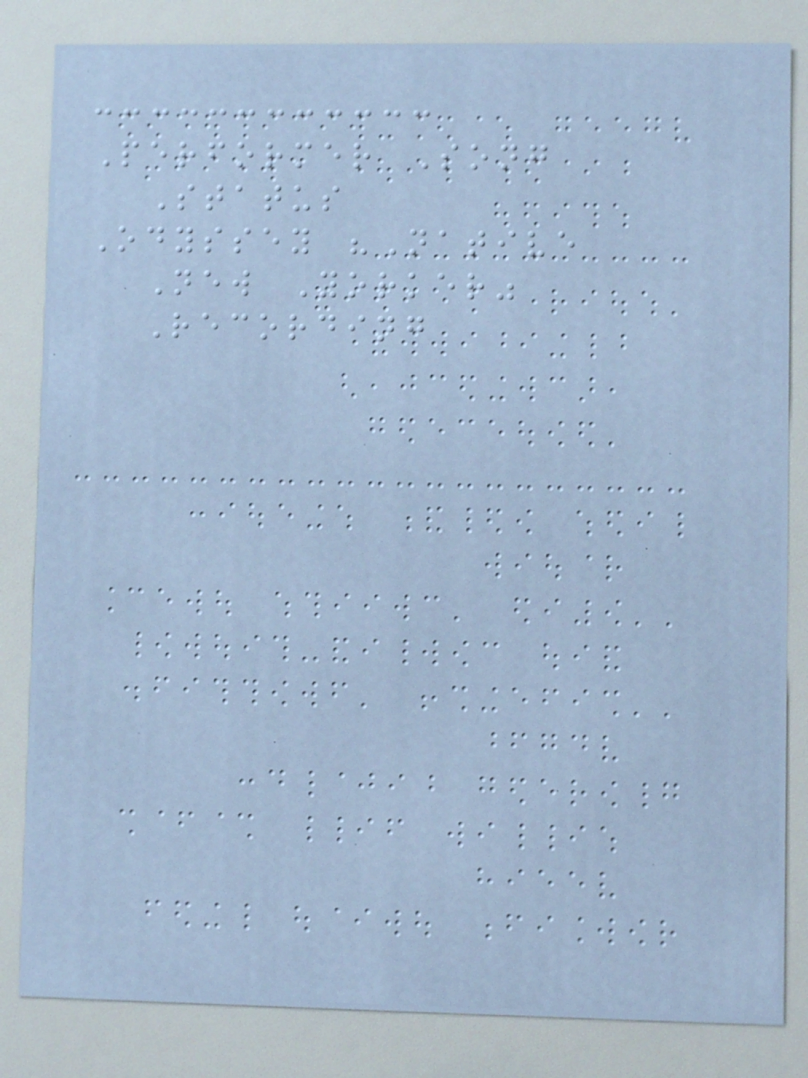Performer Song
Status
Odyssey "Native
New Yorker"
Recording
